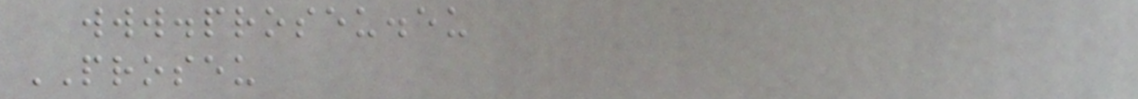www.proseu.eu
PROSEU
